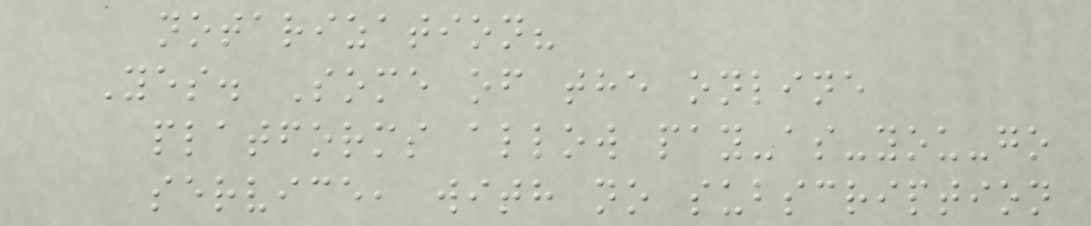notarization?
Yes. Some of the online
platforms allow pay-as-you-go
service, with no subscription
